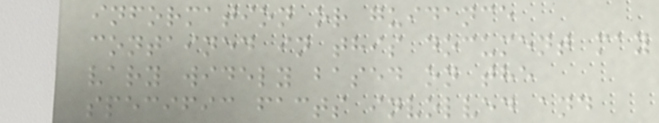information or guidance
contained in this document may
vary widely based on the
specific facts involved and
